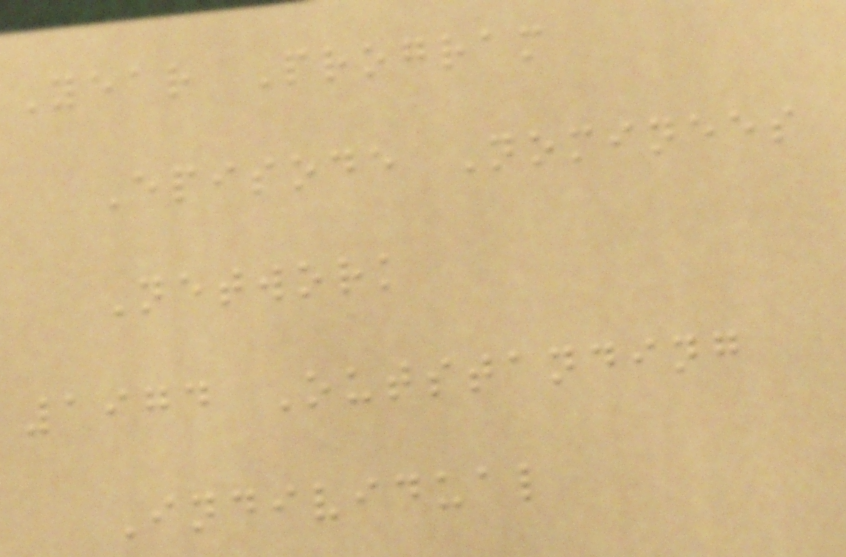Year Program
Episode Nominees
Network
1974 Outstanding
Individual
